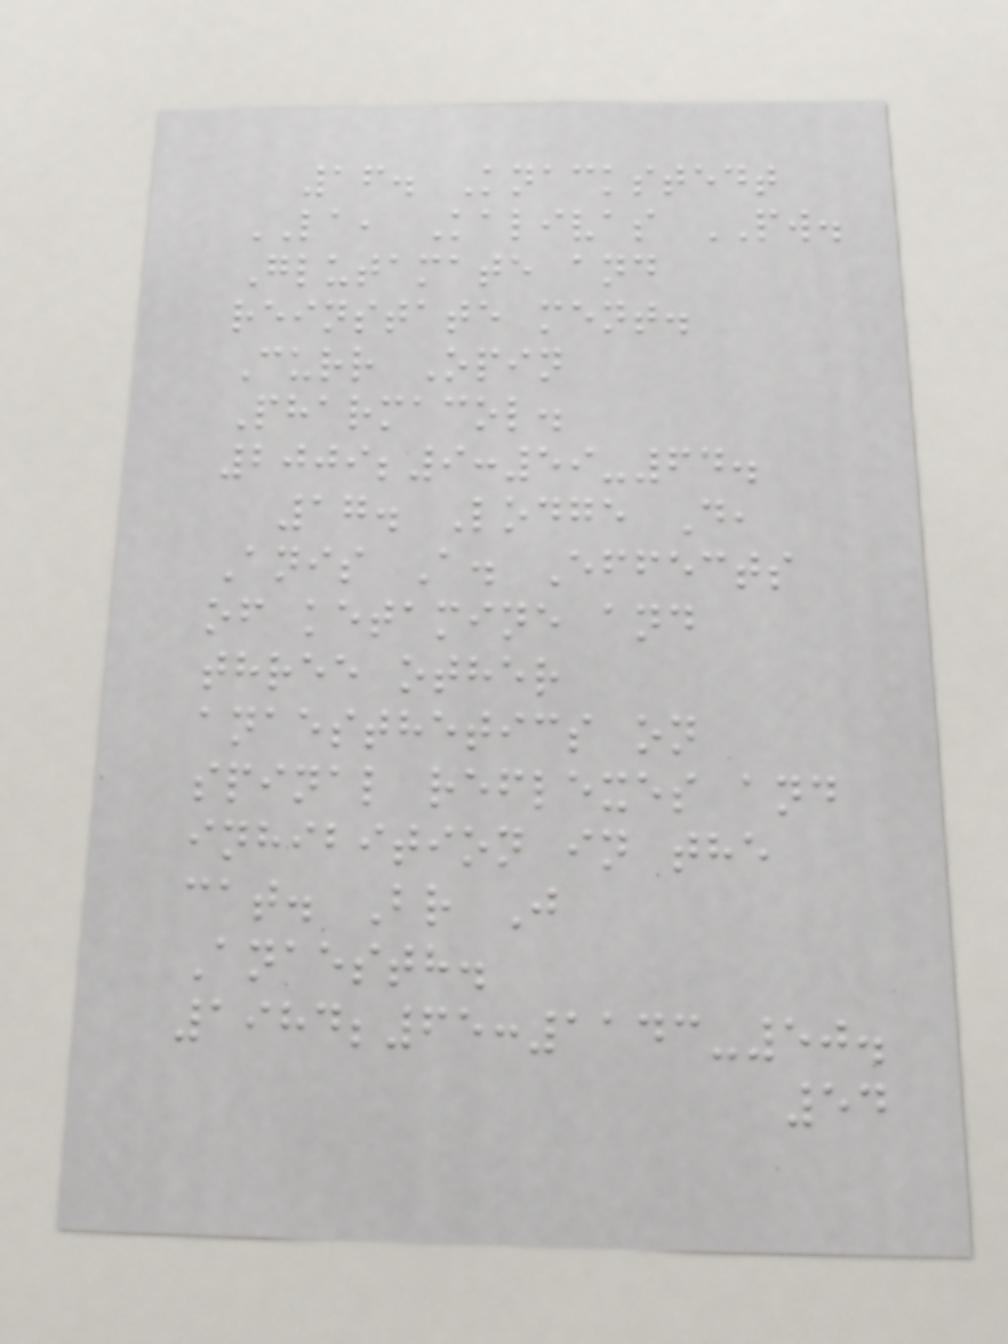16. Knackstedt
LA, Kalivas PW.
Glutamate and
reinstate ment.
Curr Opin
Pharmacol.
2009;9:59-64.
17. Lodge D,
Anis A. Effects
of ketamine and
three other
anaesthetics on
spinal reflexes and
inhibition in the
cat. Br J
Anaesth.
1984;65:1143-50.
54
